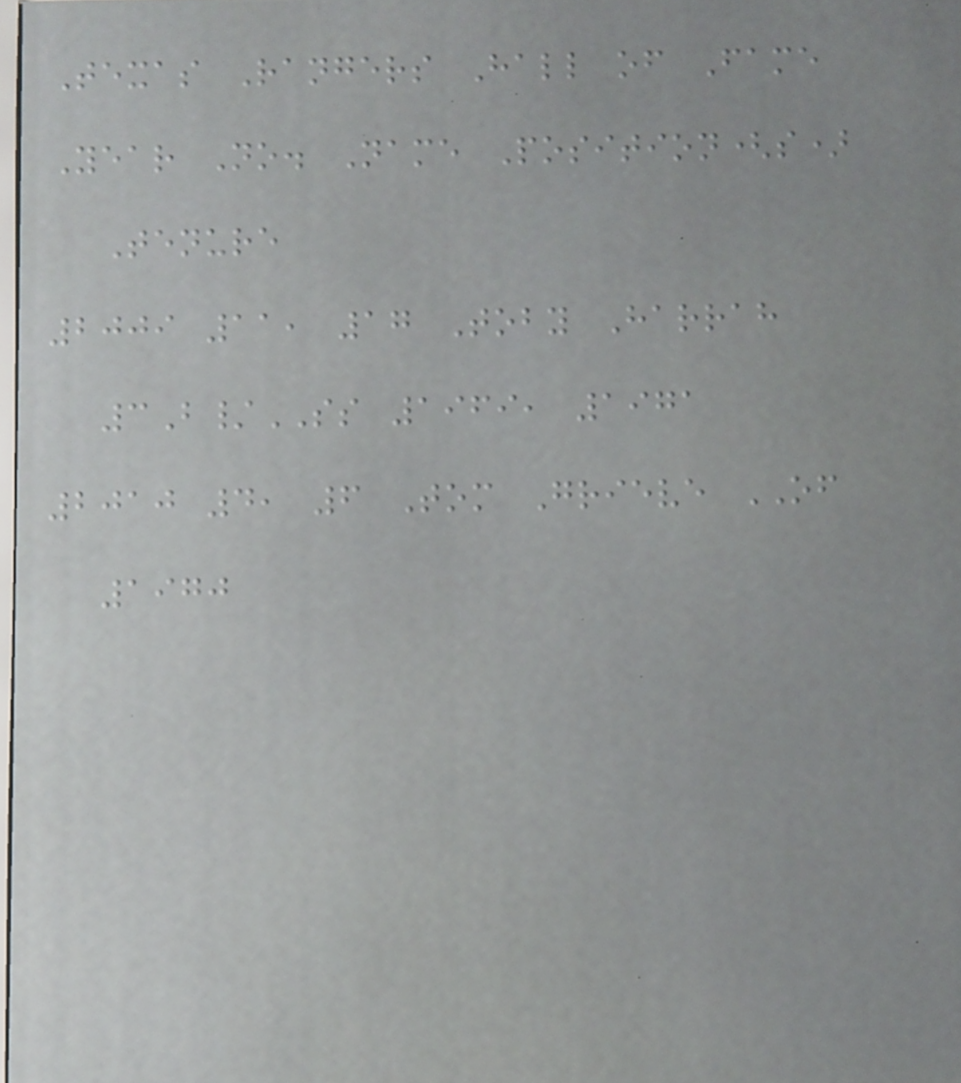Texas Rangers Hall of Fame
Year No. Name Position(s)
Tenure
2009 11, 17 Toby Harrah
3B/SS 1969, 1971
2010 4, 6 Tom Grieve OF
1970
